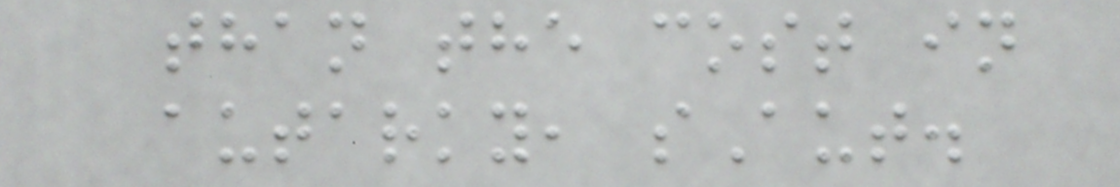than the cost in
autarky, sAut.
